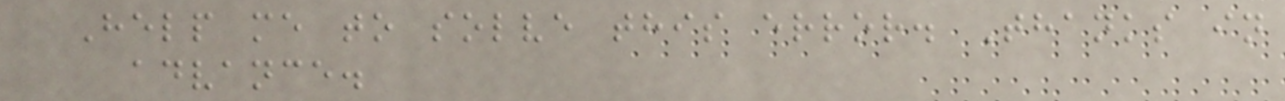Help me to solve this error. Thanks in
advance.
